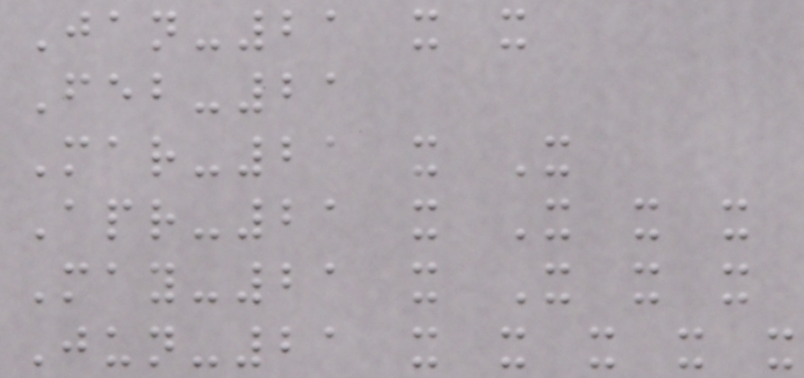Jan-21 x x
Feb-21
Mar-21 x X
Apr-21 x X x x
May-21 x X x x
Jun-21 x x x x x
